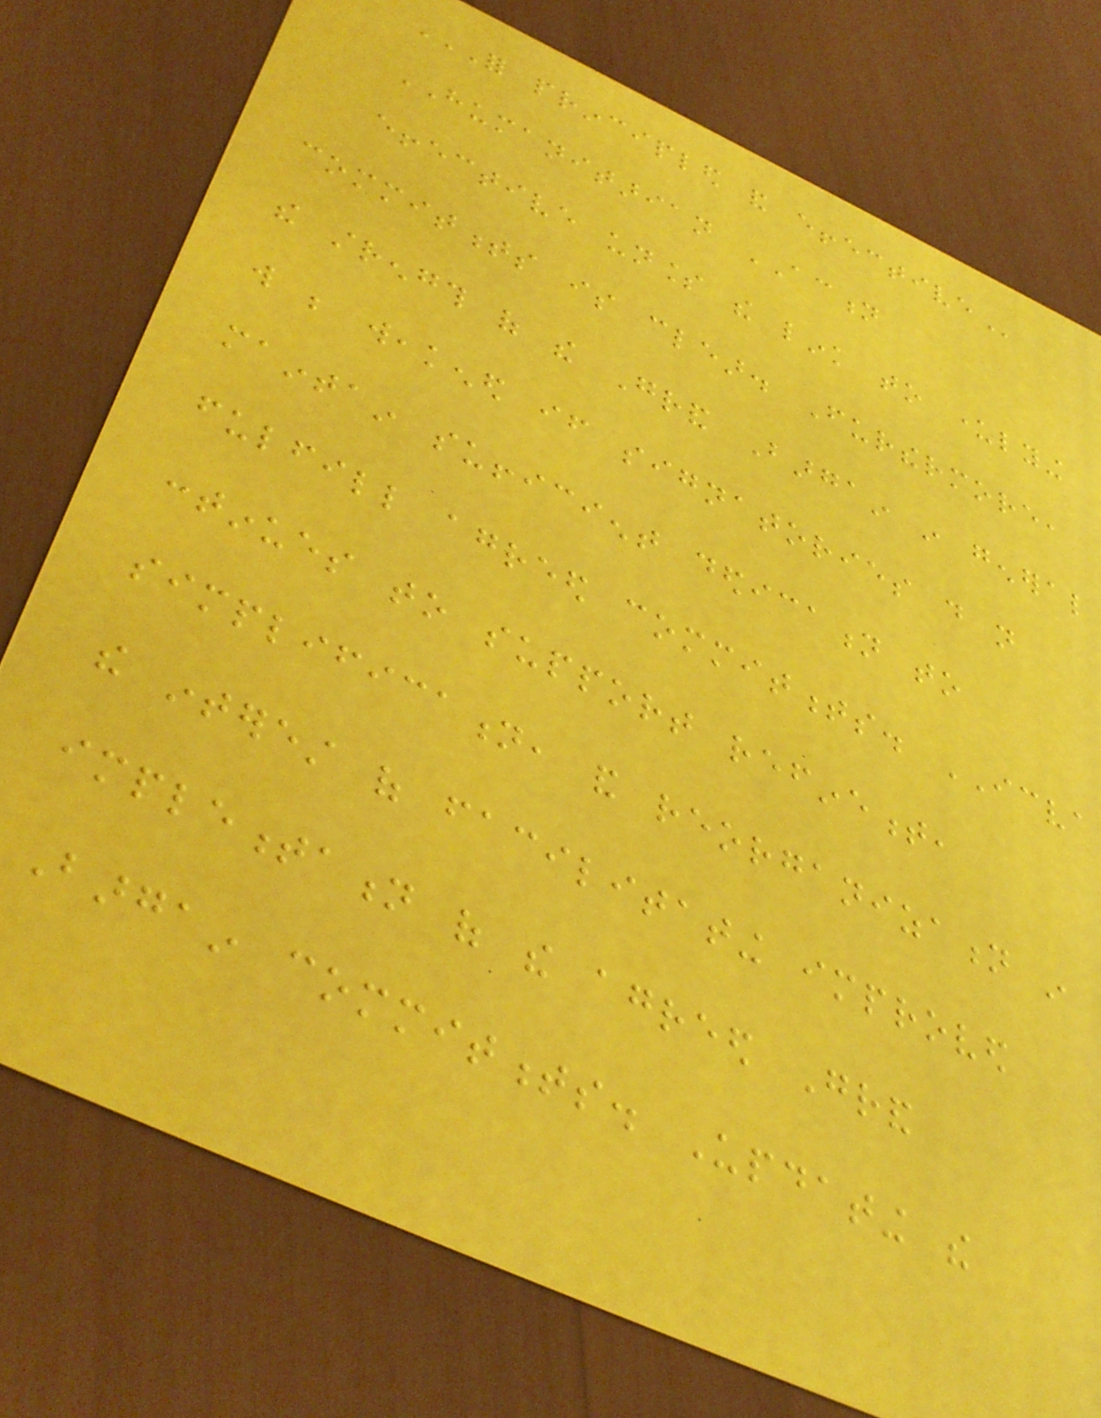FOR PRINCIPLED AND EFFECTIVE
HUMANITARIAN ACTION
effective unless the link to underlying
commitments is clear. Furthermore,
the strength of the Grand Bargain in general
will be weakened if signatories do not
maintain sufficient dedication to
fulfill agreed commitments. ICVA
continues to support refinement,
simplification, and reorganization in
the interest of facilitating improved
implementation of the agreed Grand
Bargain commitments. Updating the
